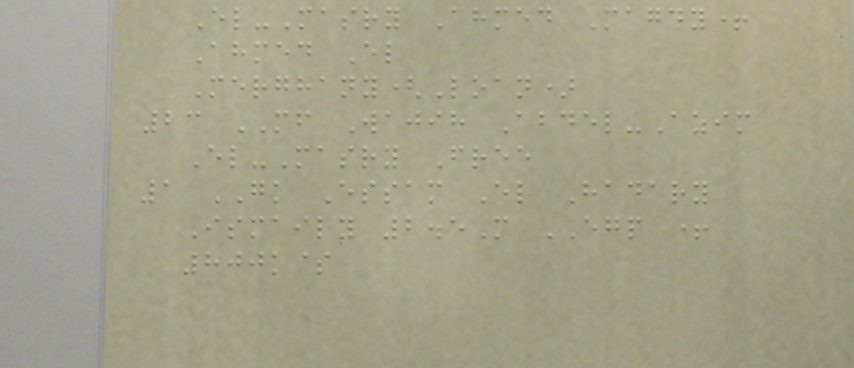El-Masry Ahmed Magdy+
Ahmed El
Merghany(Loan)
23 MF Wajih Abdel-Azim
El-Masry Free
1 GK Essam El Hadary
Ismaily 2.5M EGP +
800k$
